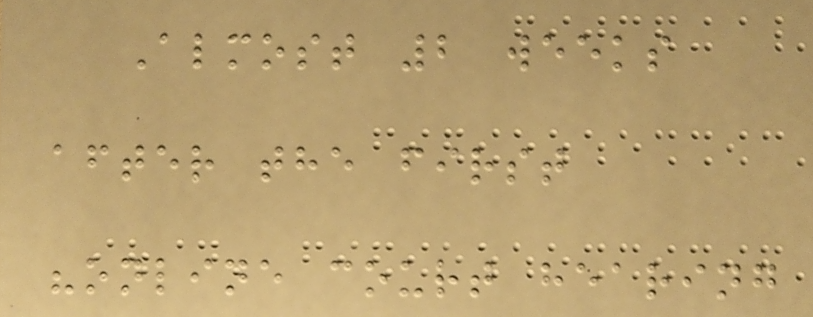Almost 2 weeks
after the first
"online court hearing
